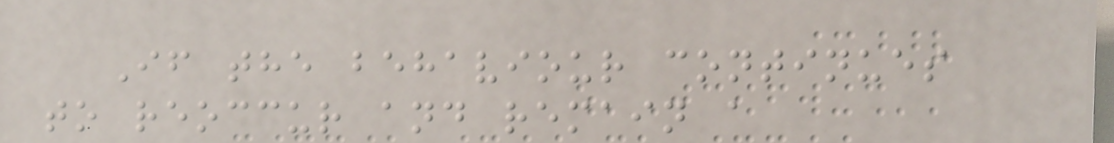If the behaviour continues
to reoccur and remain a
